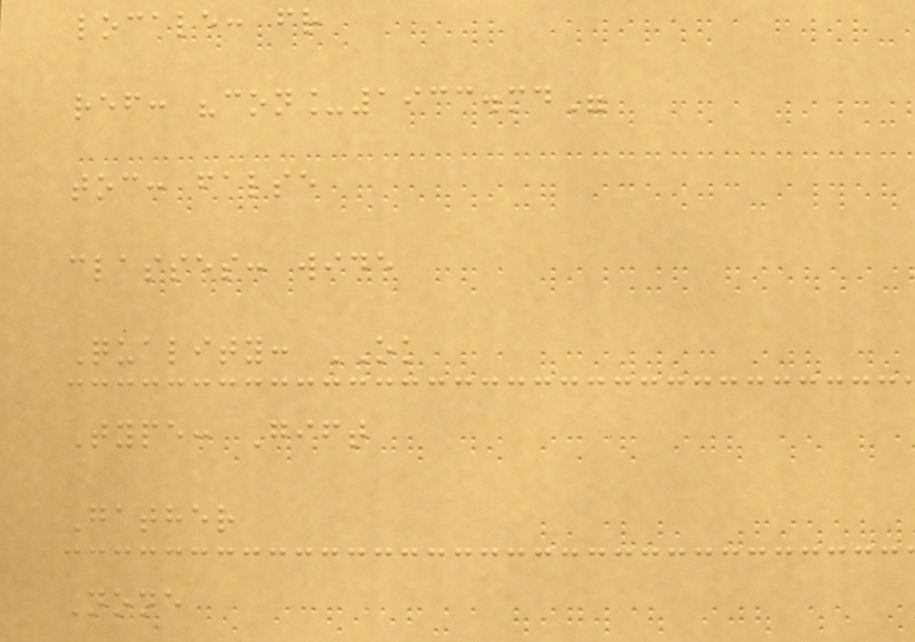locale: fr
ref: "con_1933.md"
toc: false
classes: wide
Quality: OK
Type: Gift
Gather
None
